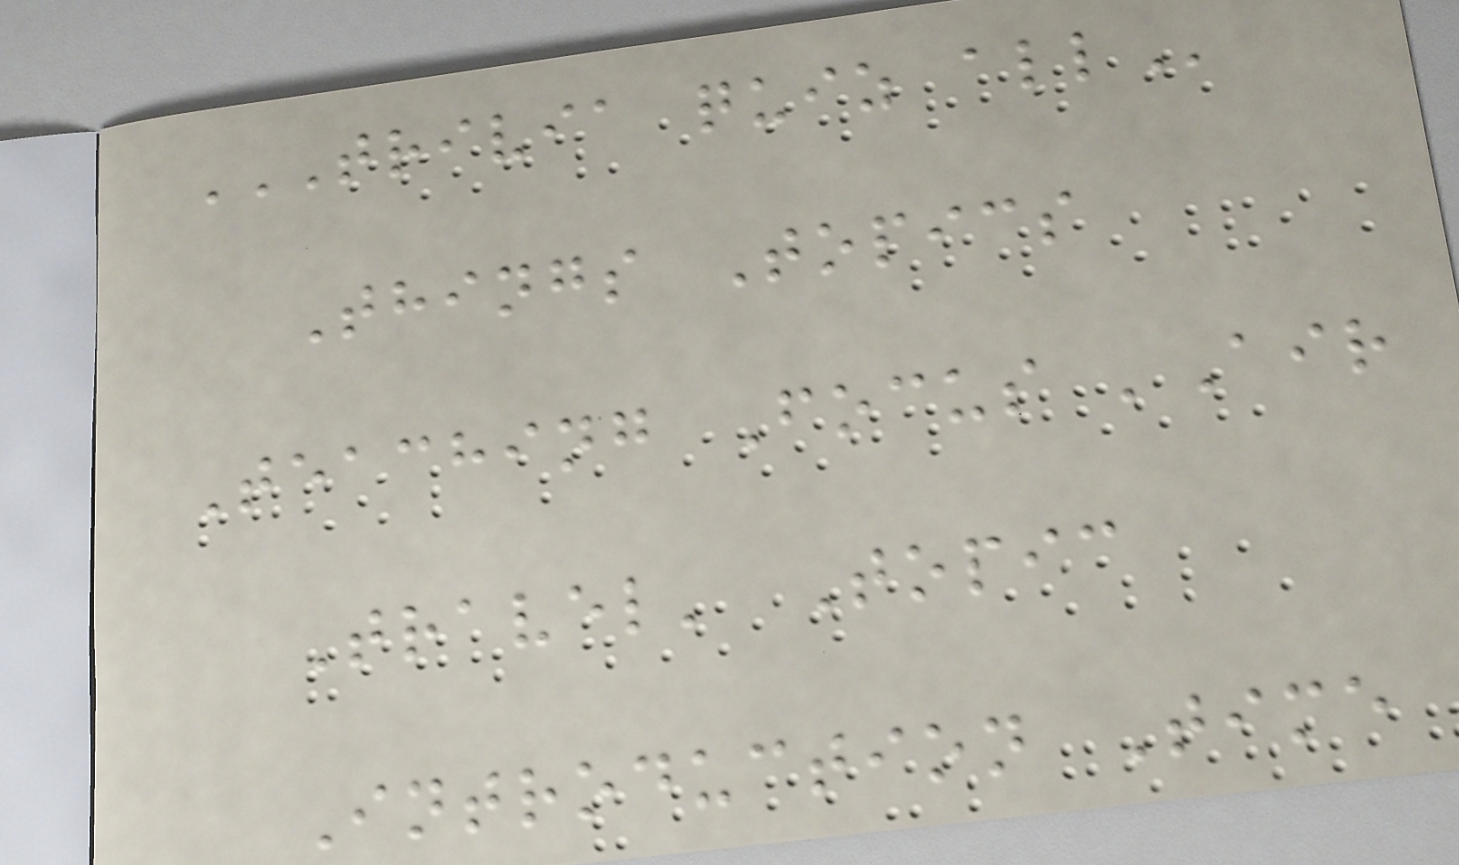TRIVIA QUIZ ALL
Things Topics
Teaching Focus 'Air
Travel' Topic
Introduction Time
